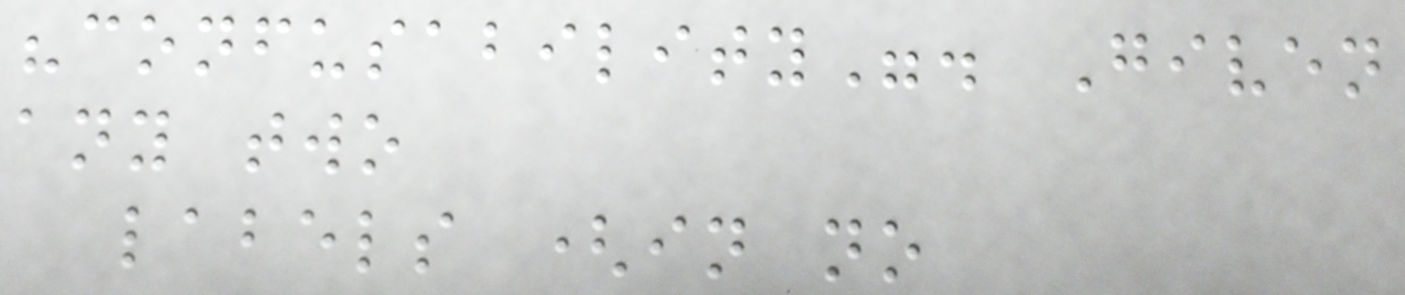"confusability". Given
any two
labels (in no
